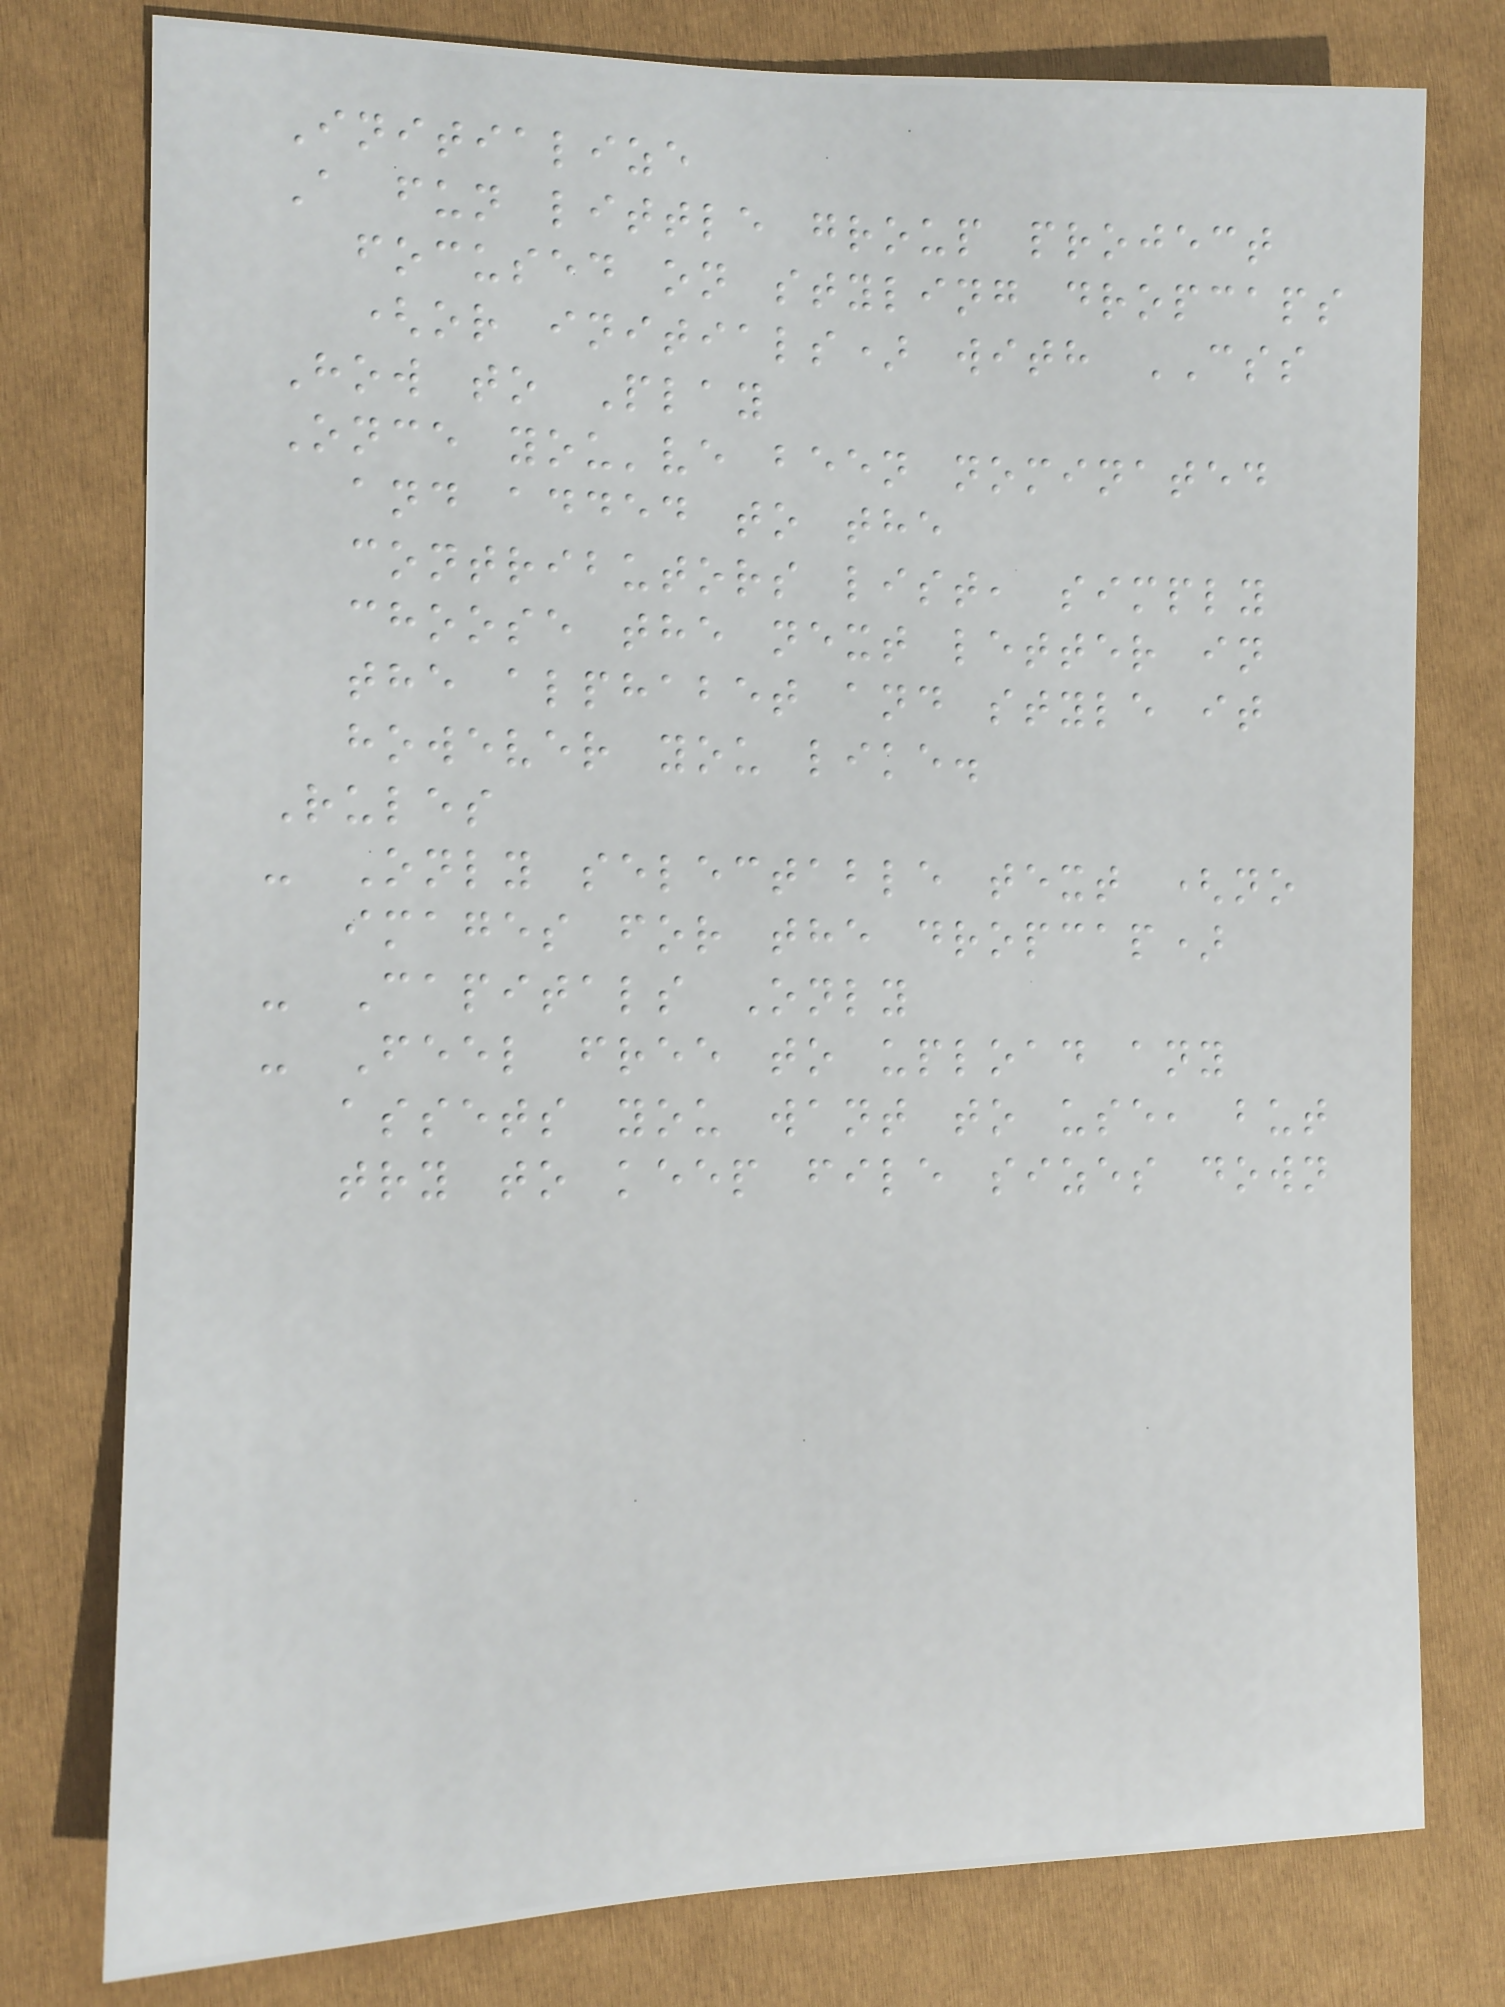Initialize
A fun little group project
focused on styling dropcaps
(or initials) with CSS
How to Play
Once you've been nominated
and added to the
contributors list, simply
choose the next letter in
the alphabet and style it
however you like.
Rules
- Only selectable text (no
images for the dropcap)
- Capitals Only
- Feel free to upload any
assets you want to use, but
try to keep file sizes down
